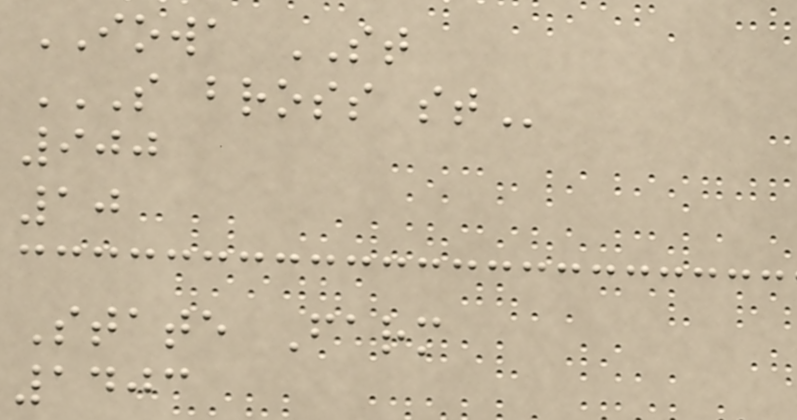IOWA ST
S BROSS ST
900
10
State Farm
1403
